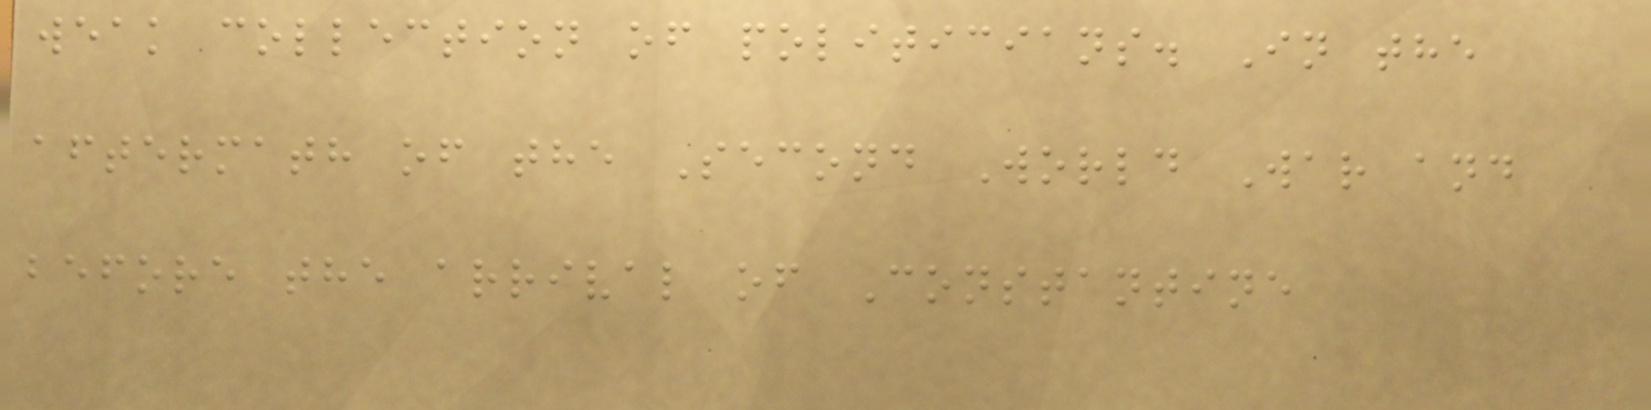weak collection of politicians. In the
aftermath of the Second World War and
before the arrival of Constantine
